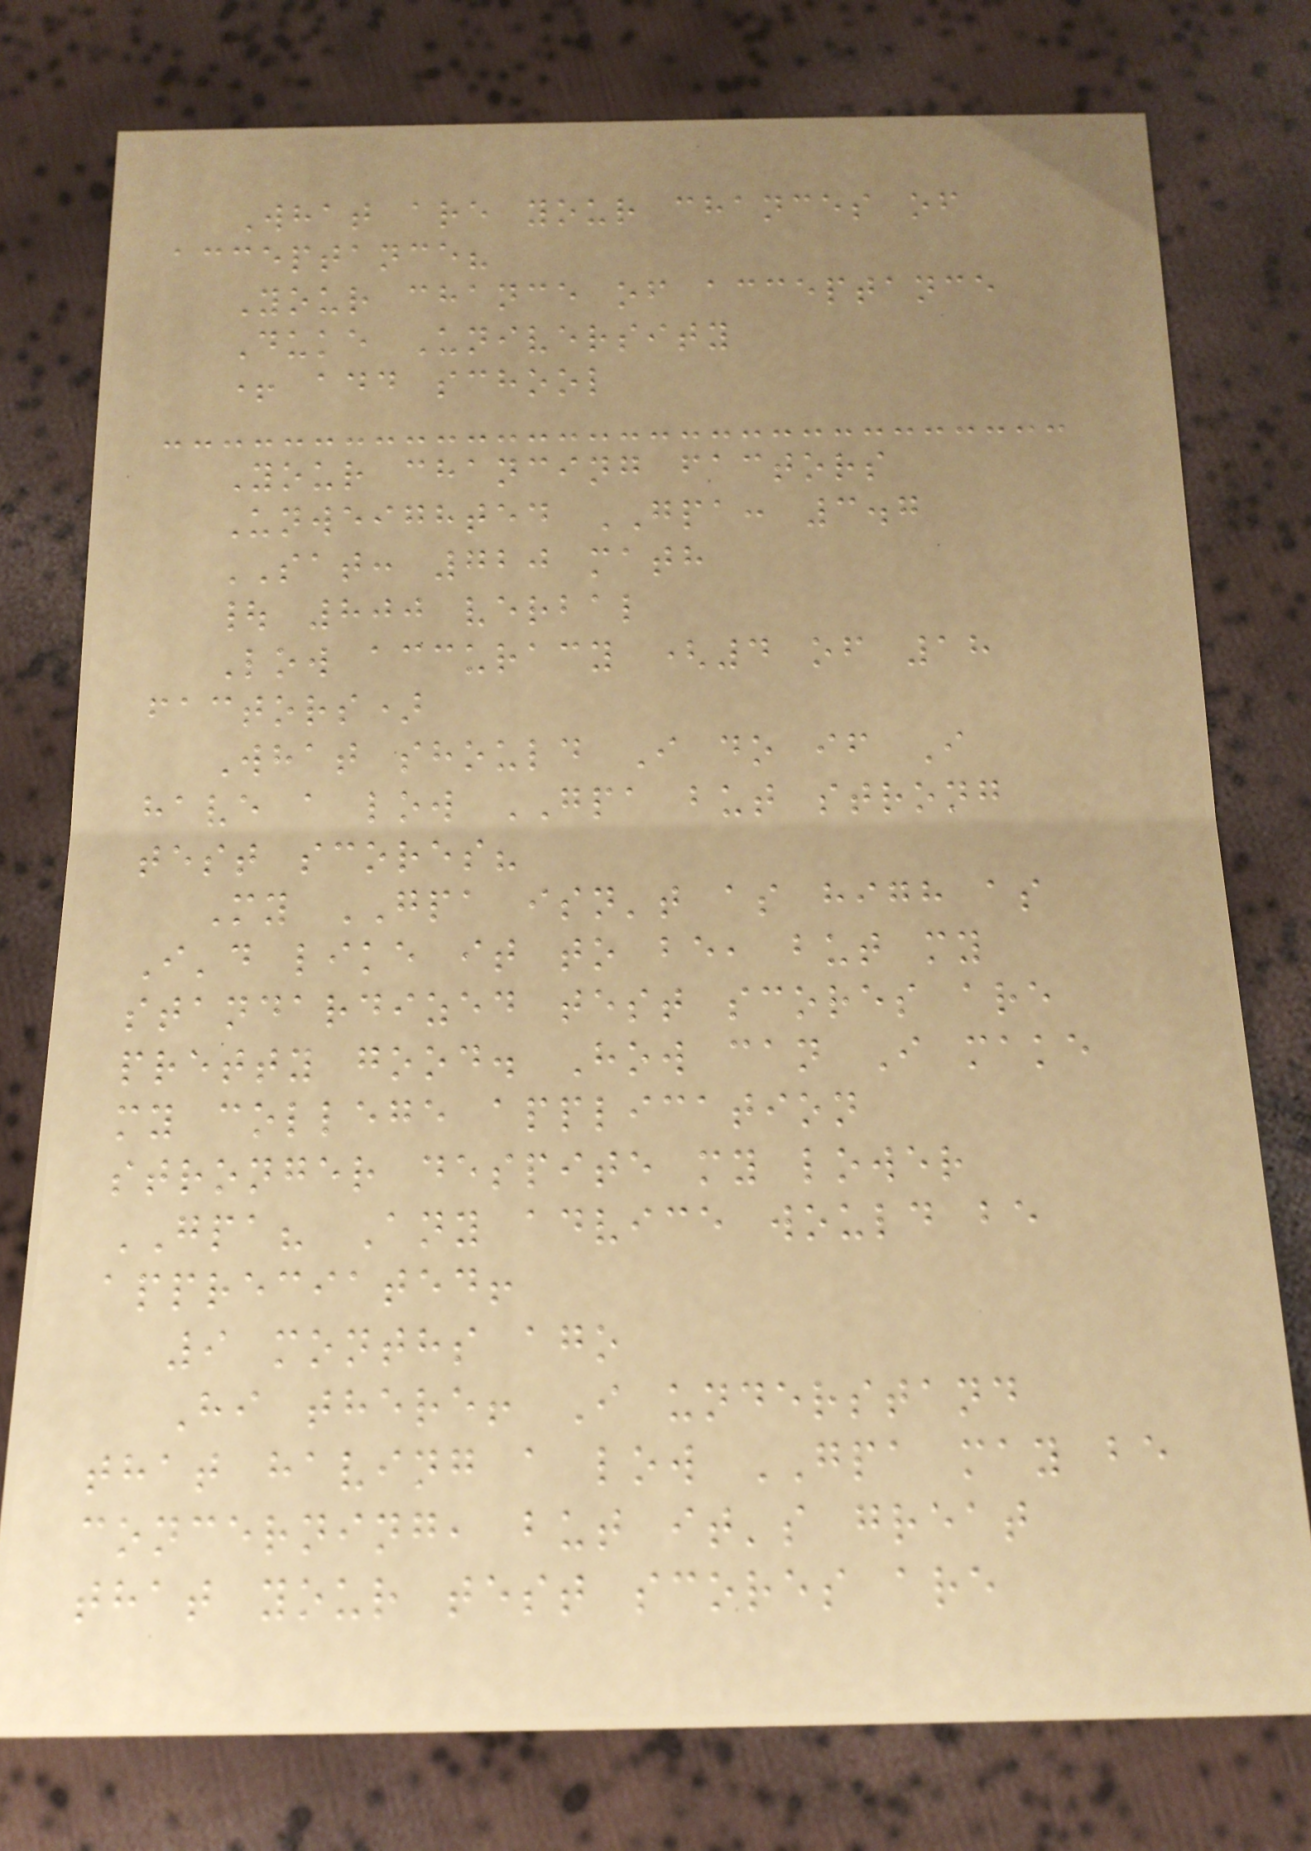What are your chances of
acceptance?
Your chance of acceptance
Duke University
+ add school
Your chancing factors
Unweighted GPA: 3.7
SAT: 720 math
| 800 verbal
Low accuracy (4 of 18
factors)
What should I do if I
have a low GPA but strong
test scores?
My GPA isn't as high as
I'd like it to be, but my
standardized test scores are
pretty good. How can I make
my college application
stronger despite my lower
GPA? Any advice would be
appreciated!
9 months ago
Hi there! I understand
that having a low GPA may be
concerning, but it's great
that your test scores are
